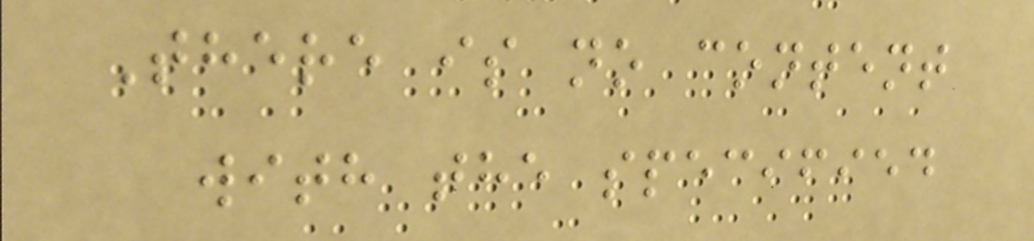There is no content
with the specified
